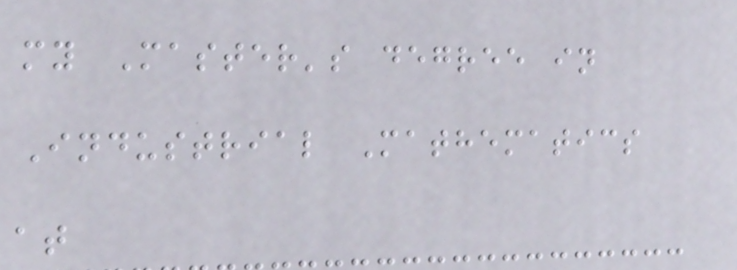my Master's degree in
Industrial Mathematics
at
